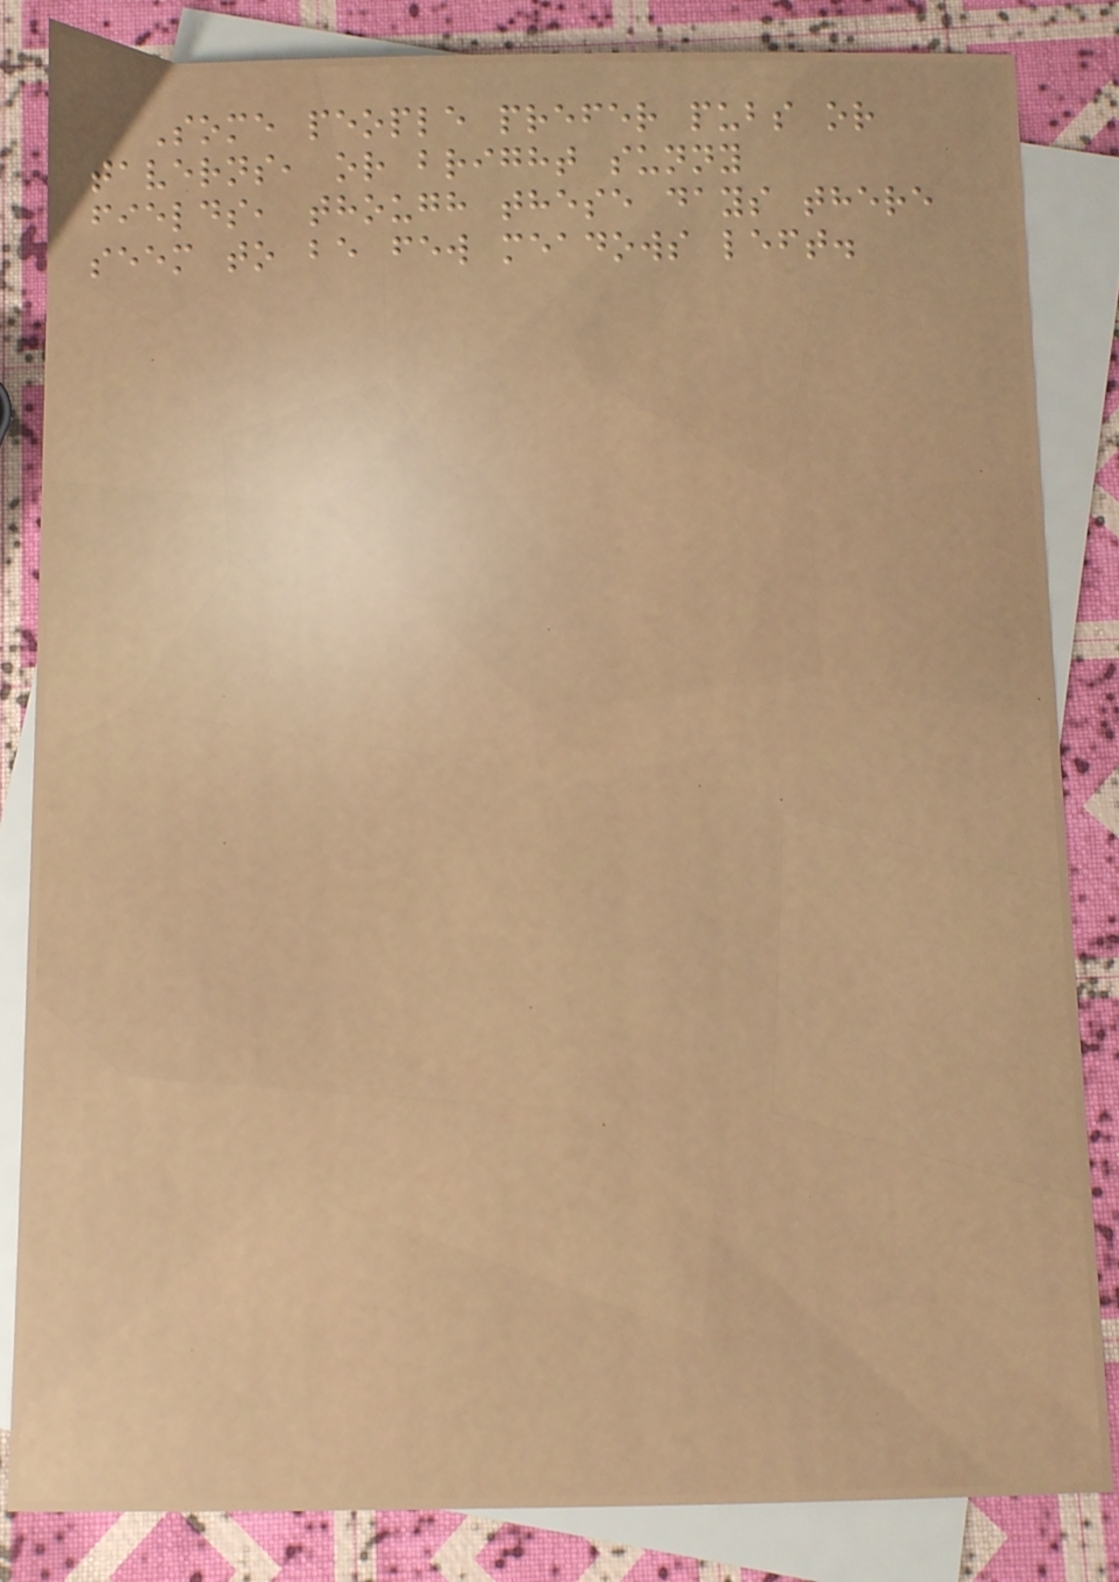Some people prefer pubs or
taverns, or bright sunny
fields, though these days there
seem to be few meadows left.
